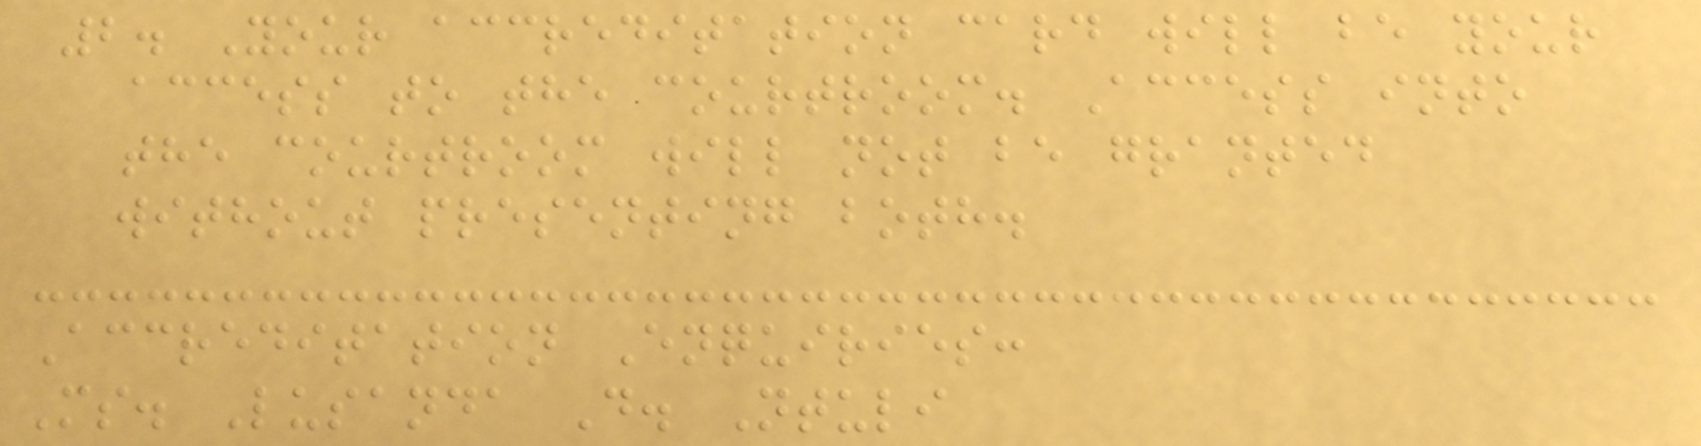2. Your accreditation card will be your
access to the courtroom. Access into
the courtroom will not be granted
without presenting both.
Accreditation Enquiries:
Ms. Lusanda D. Ntuli
